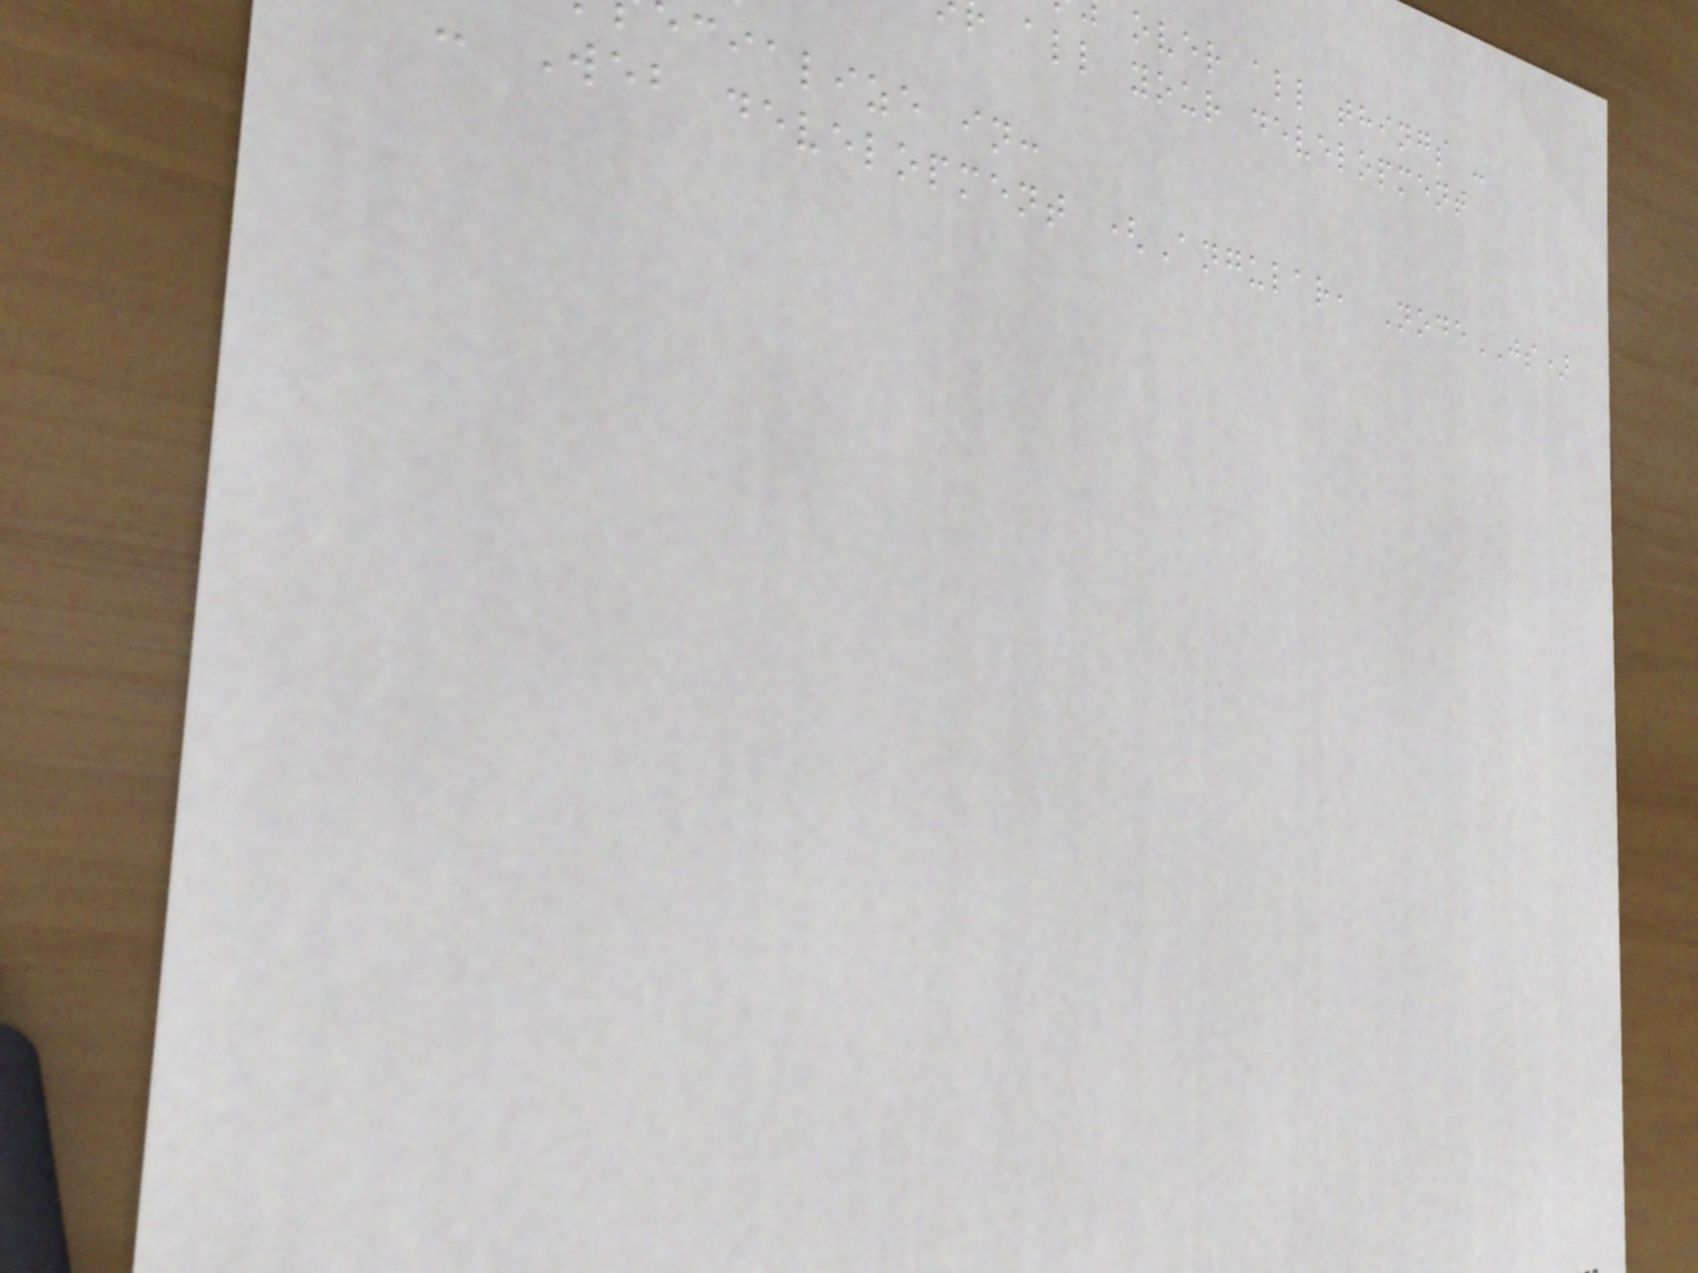over all things -
all your development
cialize in:
Web development (Angular, NodeJS)
